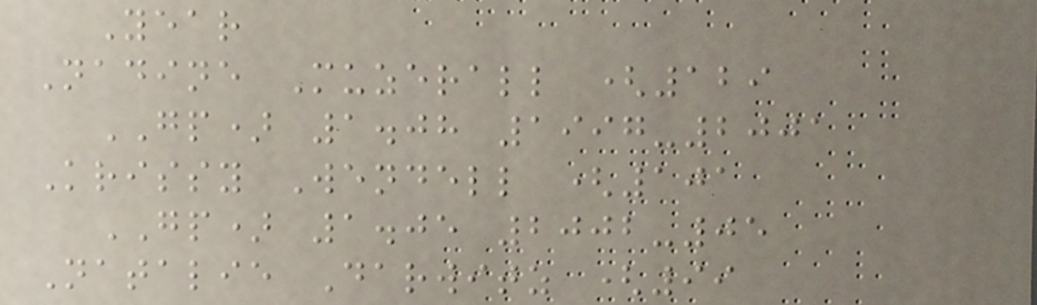Year
Nadine Muzerall (129
GP) 1.08 1997-2001
Krissy Wendell (101
GP) 1.05 2002-05
Natalie Darwitz (99
